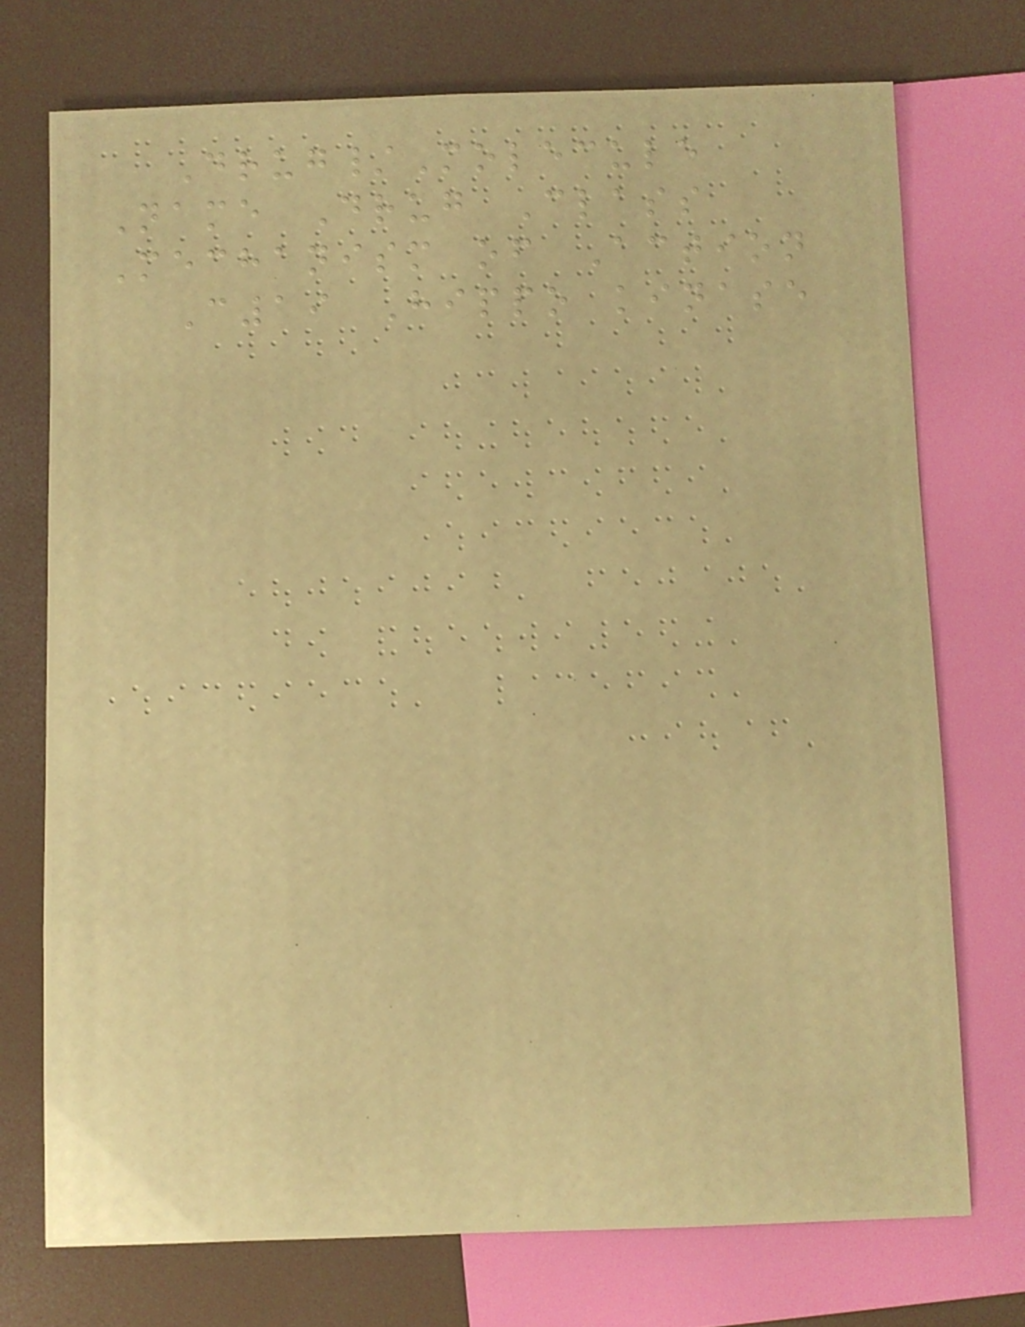Drug/Molecule
Name Drug Class
Mechanism of Action
C19 Hippo kinase
